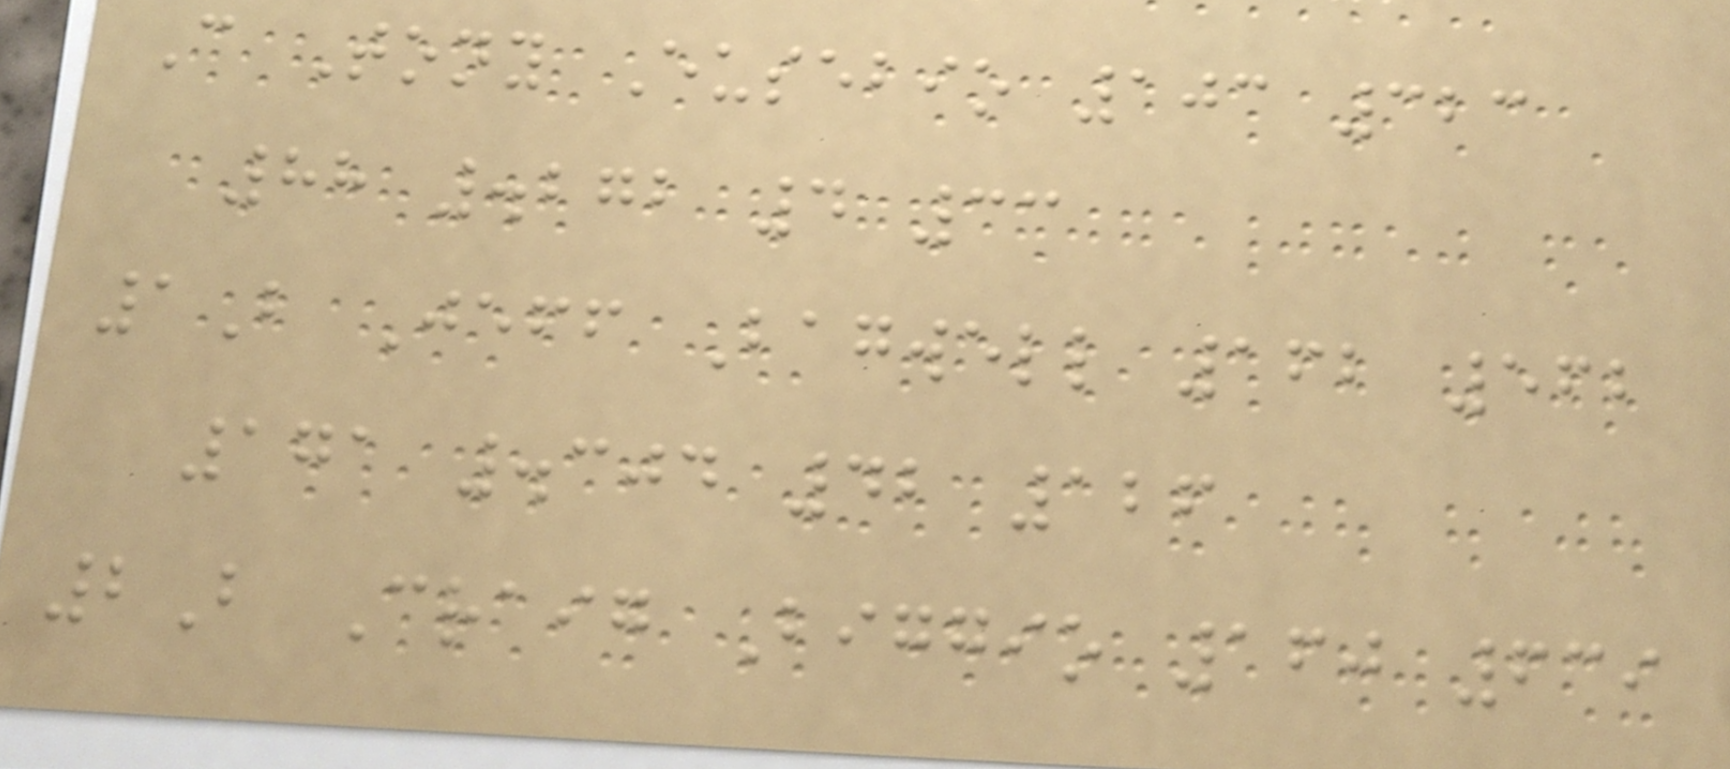C Tony Eusebio 103 323
88 .272 4 33
1B Jeff Bagwell 162 562
171 .304 42 126
2B Craig Biggio 160 639
